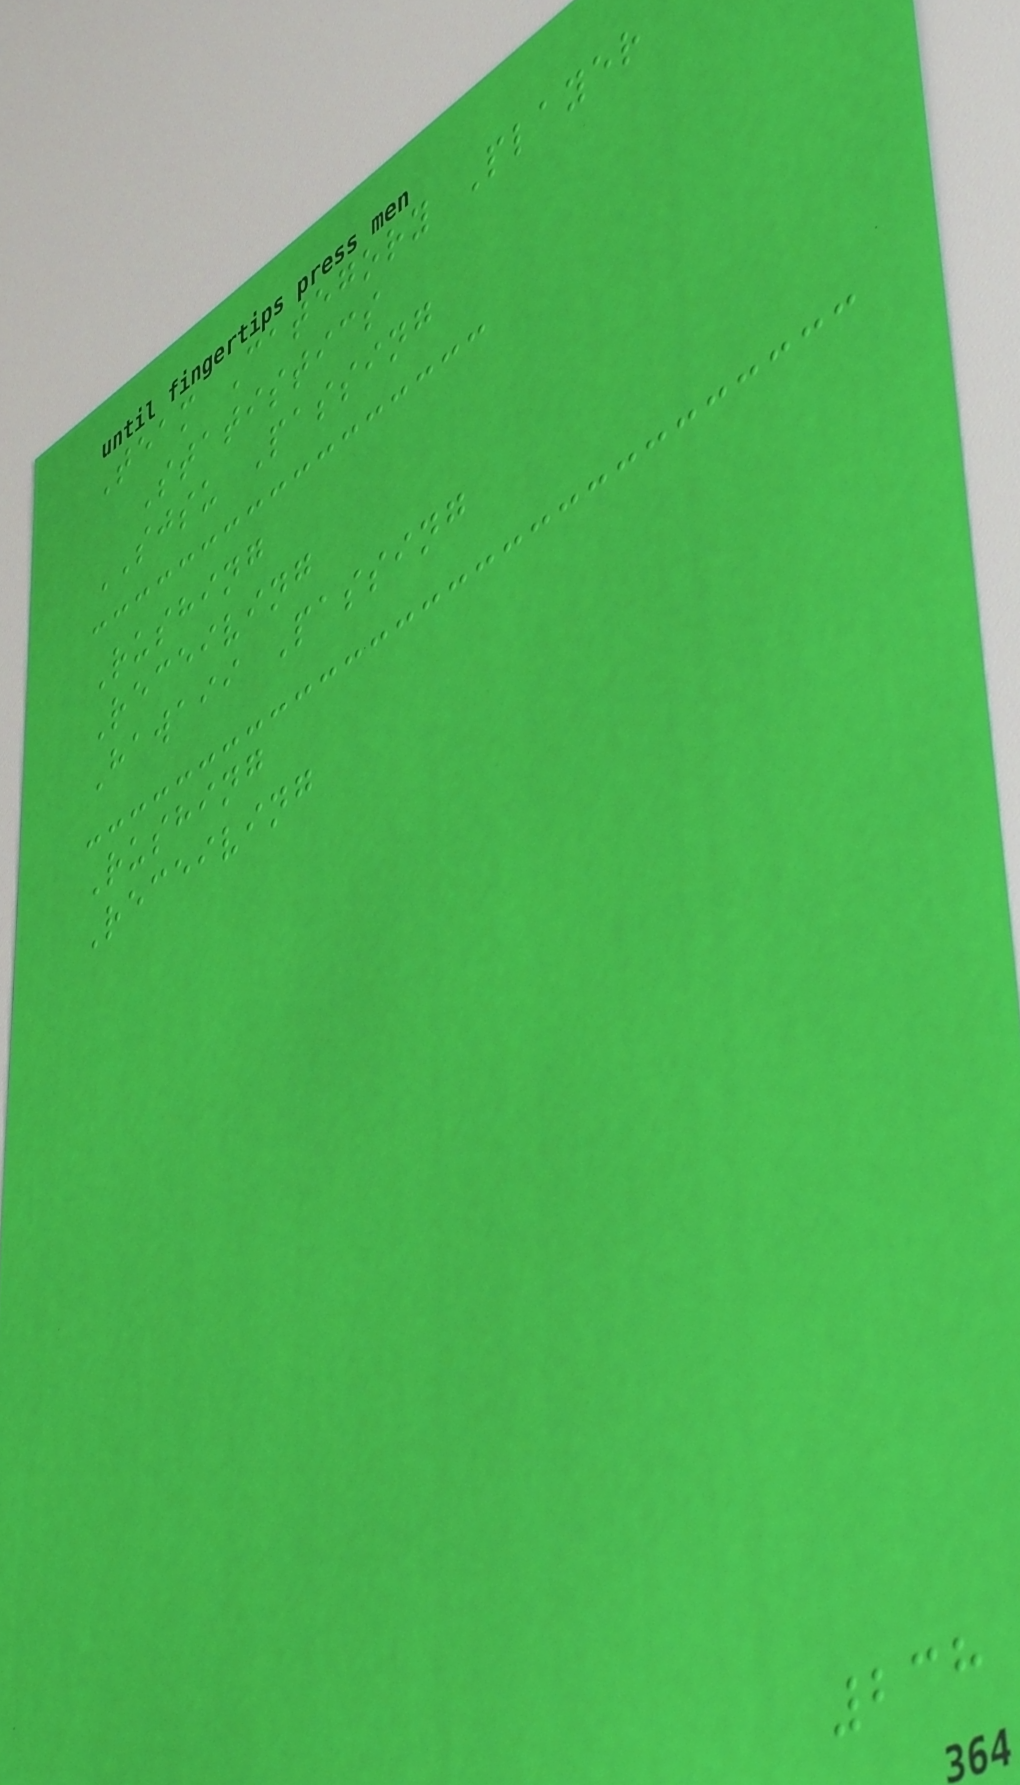Team Category Player
Statistics
SJSU Passing
Rushing
Receiving
Hawaii Passing
Rushing
Receiving
238
